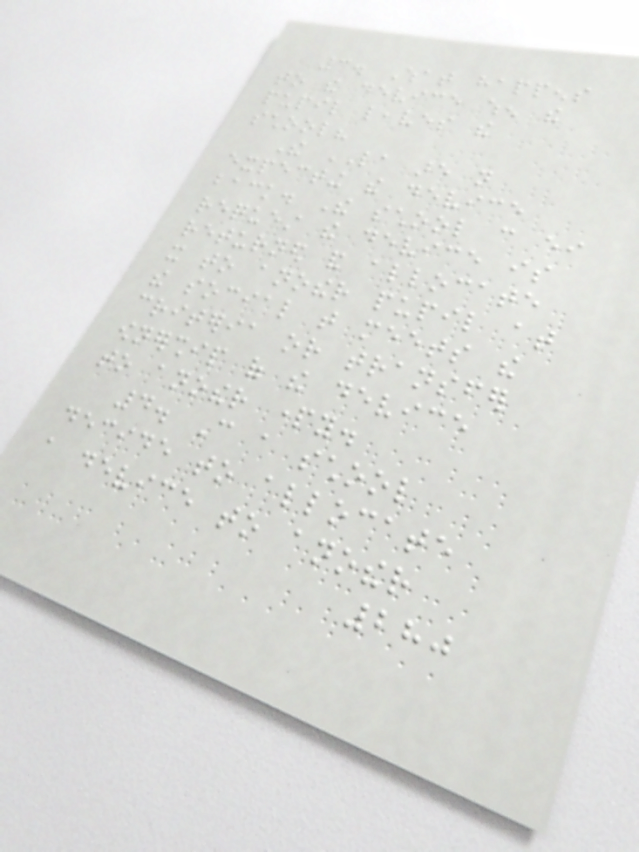3. What happens
to the device when the
pupil leaves the
school?
The LA are not
expecting the device
back. The school can either
request the device is
returned and allocate
it to another pupil at
the social that meets the
criteria or transfer
ownership of the device
to another party.
4. Can a school
decide to allocate
a device to another
280
